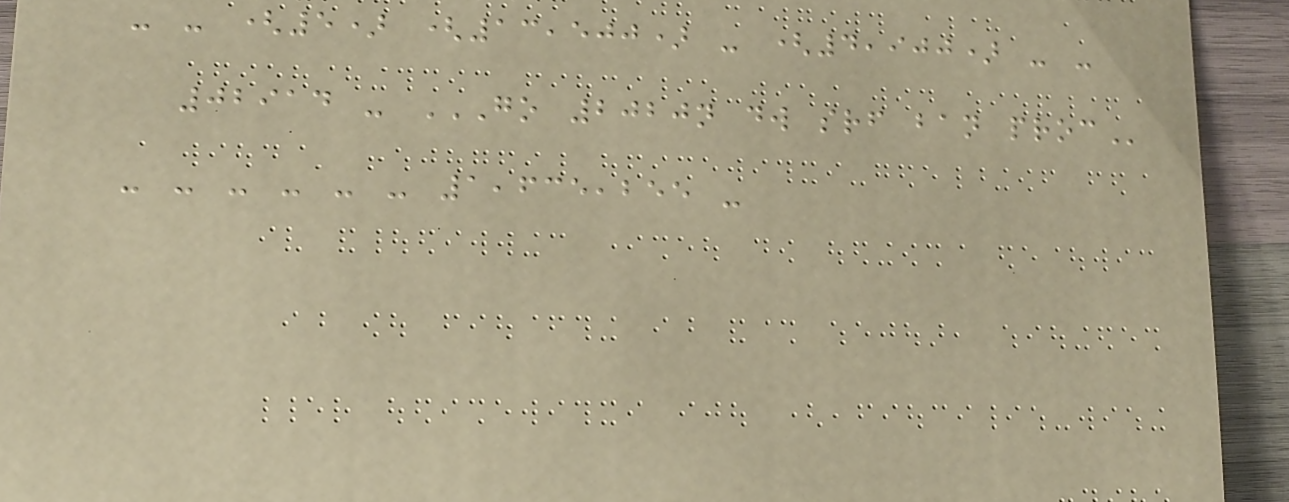- - (5) (13,500) - (4,900) - -
02914 - GO 2020N DW SRF BAN PROC
- - - - - - 1,635,255 -
